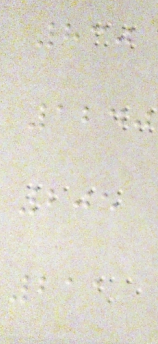830
1240
205
211
